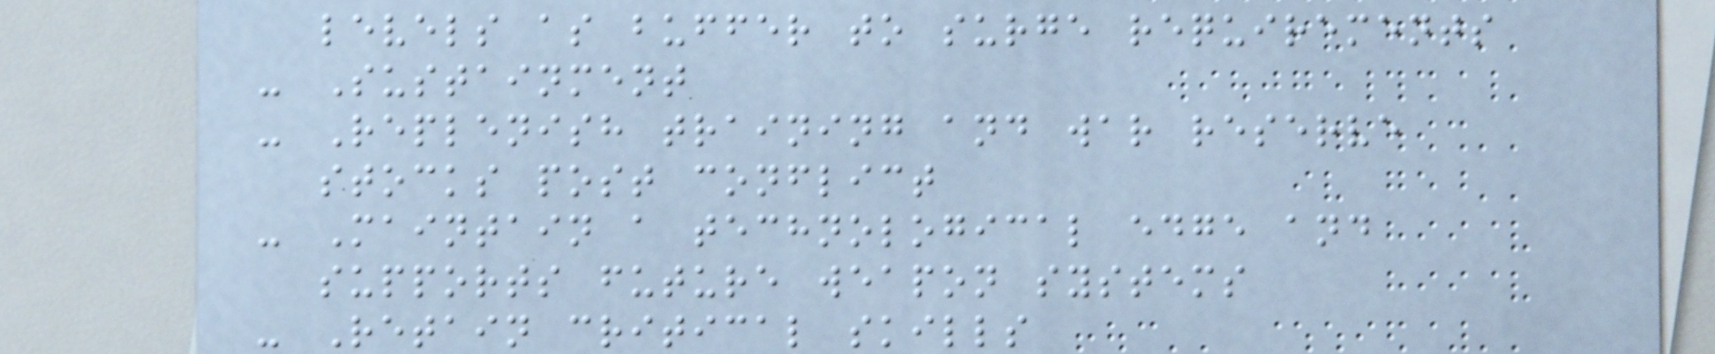levels as buffer to surge requirements
- Sustainment
- Replenish training and war reserve
stocks post conflict
- Maintain a technological edge and
supports future weapon systems
- Retain critical skills
